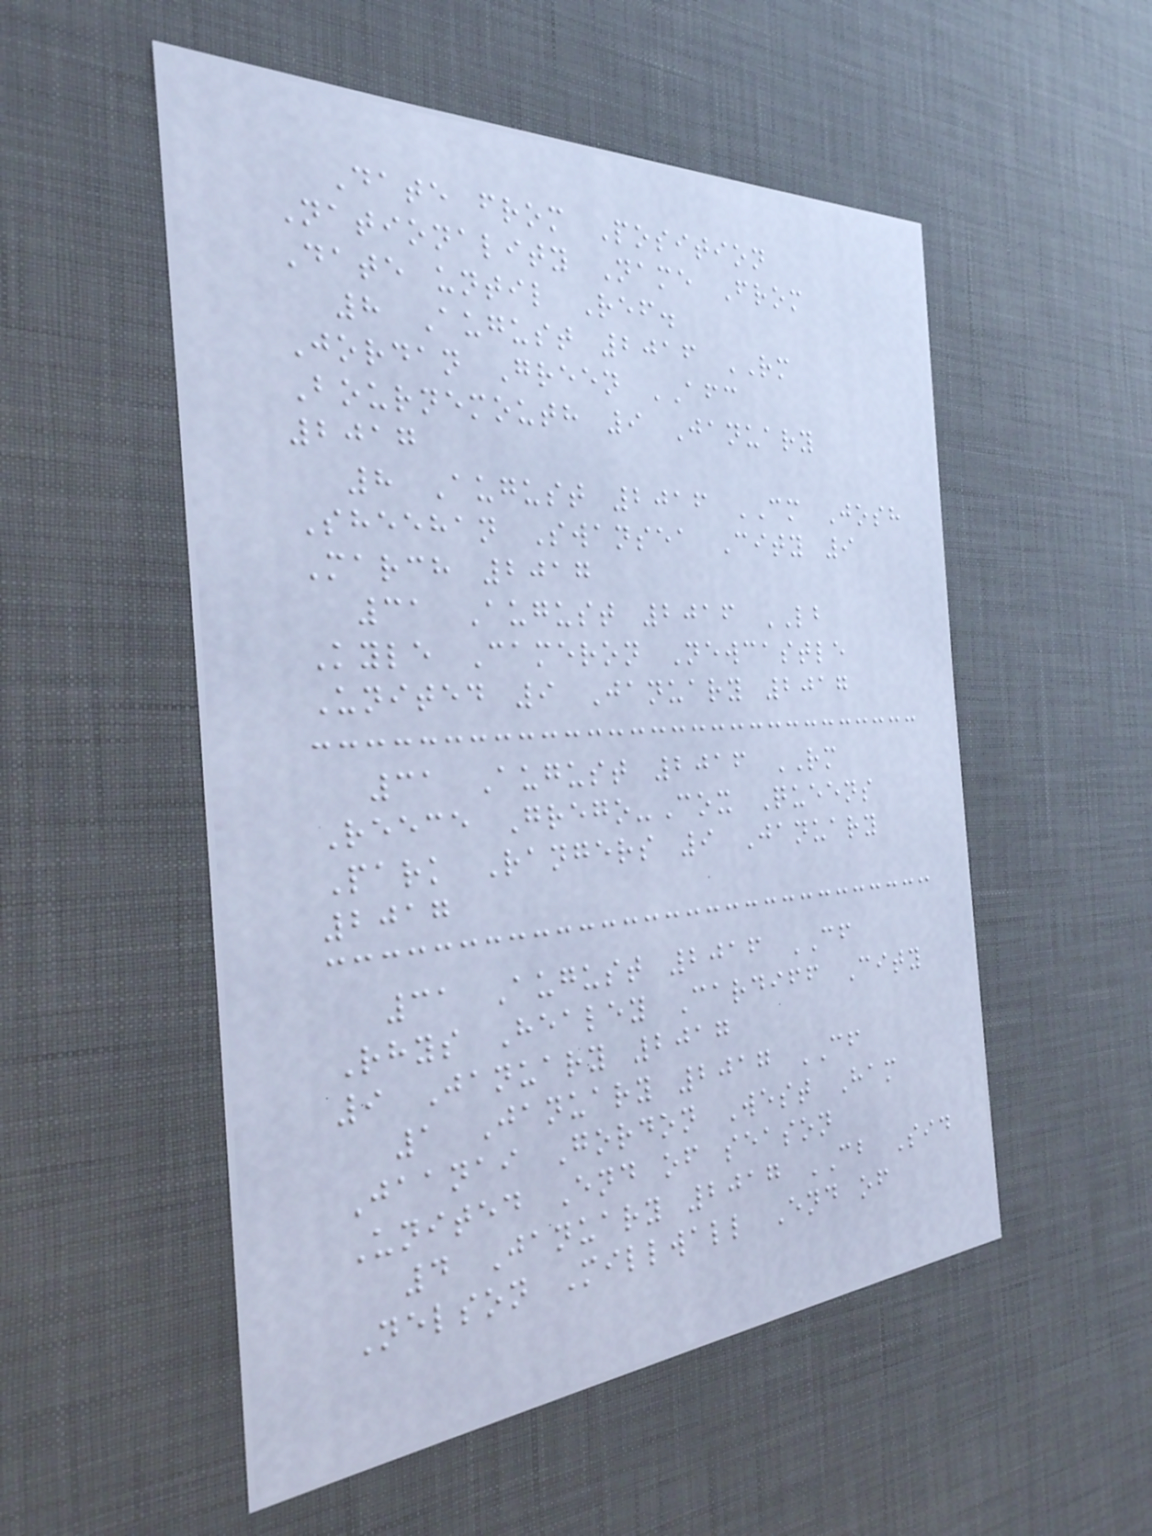Date from Position
Nationality Name From
Date until Ref.
8 August 2016 RM
Jordan Green AFC
Bournemouth 9 January
2017
8 August 2016 CM Josh
Sheehan Swansea City 9
March 2017
31 August 2016 LB
Kyle Cameron Newcastle
United 9 January 2017
31 August 2016 RM
Reece Grego-Cox Queens
Park Rangers 9 January
2017
31 August 2016 CF
Rhys Healey Cardiff City
9 January 2017
1 January 2017 CF
Jaanai Gordon West Ham
United End of season
4 January 2017 CB Sid
Nelson Millwall End of
